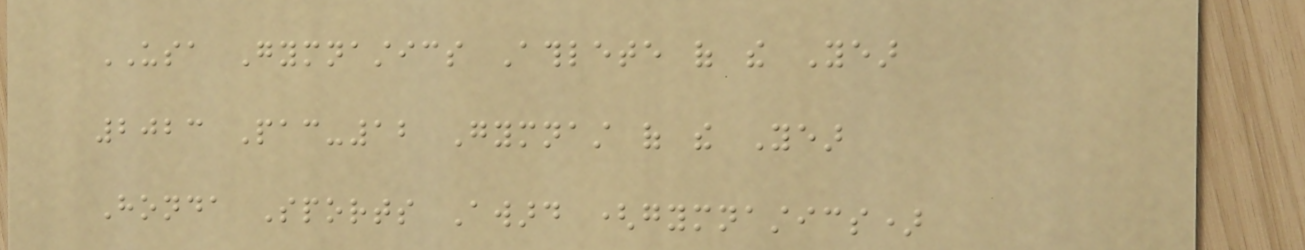USA Gymnastics Athlete of the Year
2023 Pac-12 Gymnast of the Year
Honda Sports Award (gymnastics)
